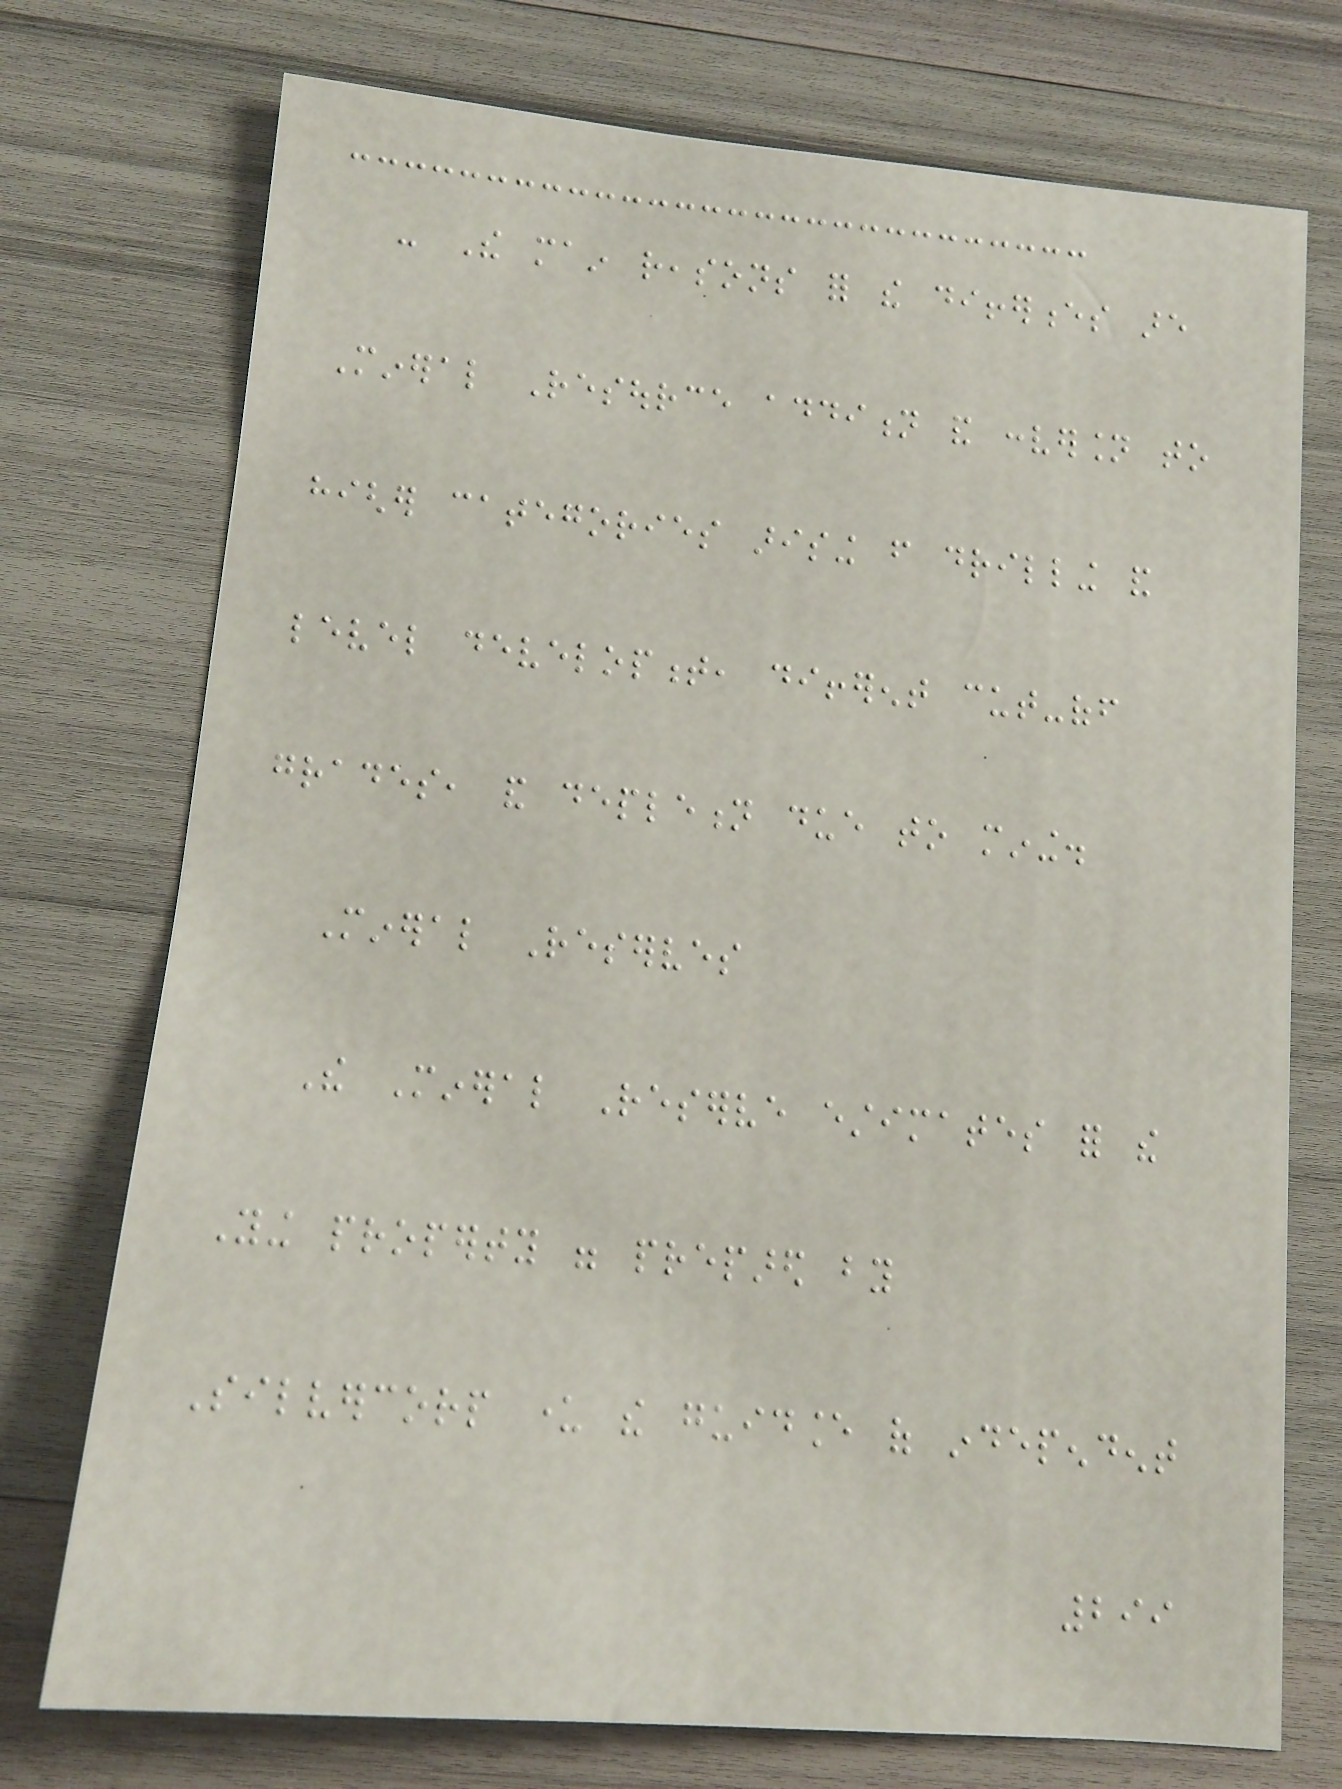- The main reasons for the differences are
Mineral Resource addition and conversion to
higher categories arising from drilling and
level development, different cut-off
grades, and depletion due to mining.
Mineral Reserves
The Mineral Reserve estimates for the
Ying property were prepared by
Silvercorp under the guidance of independent
299
